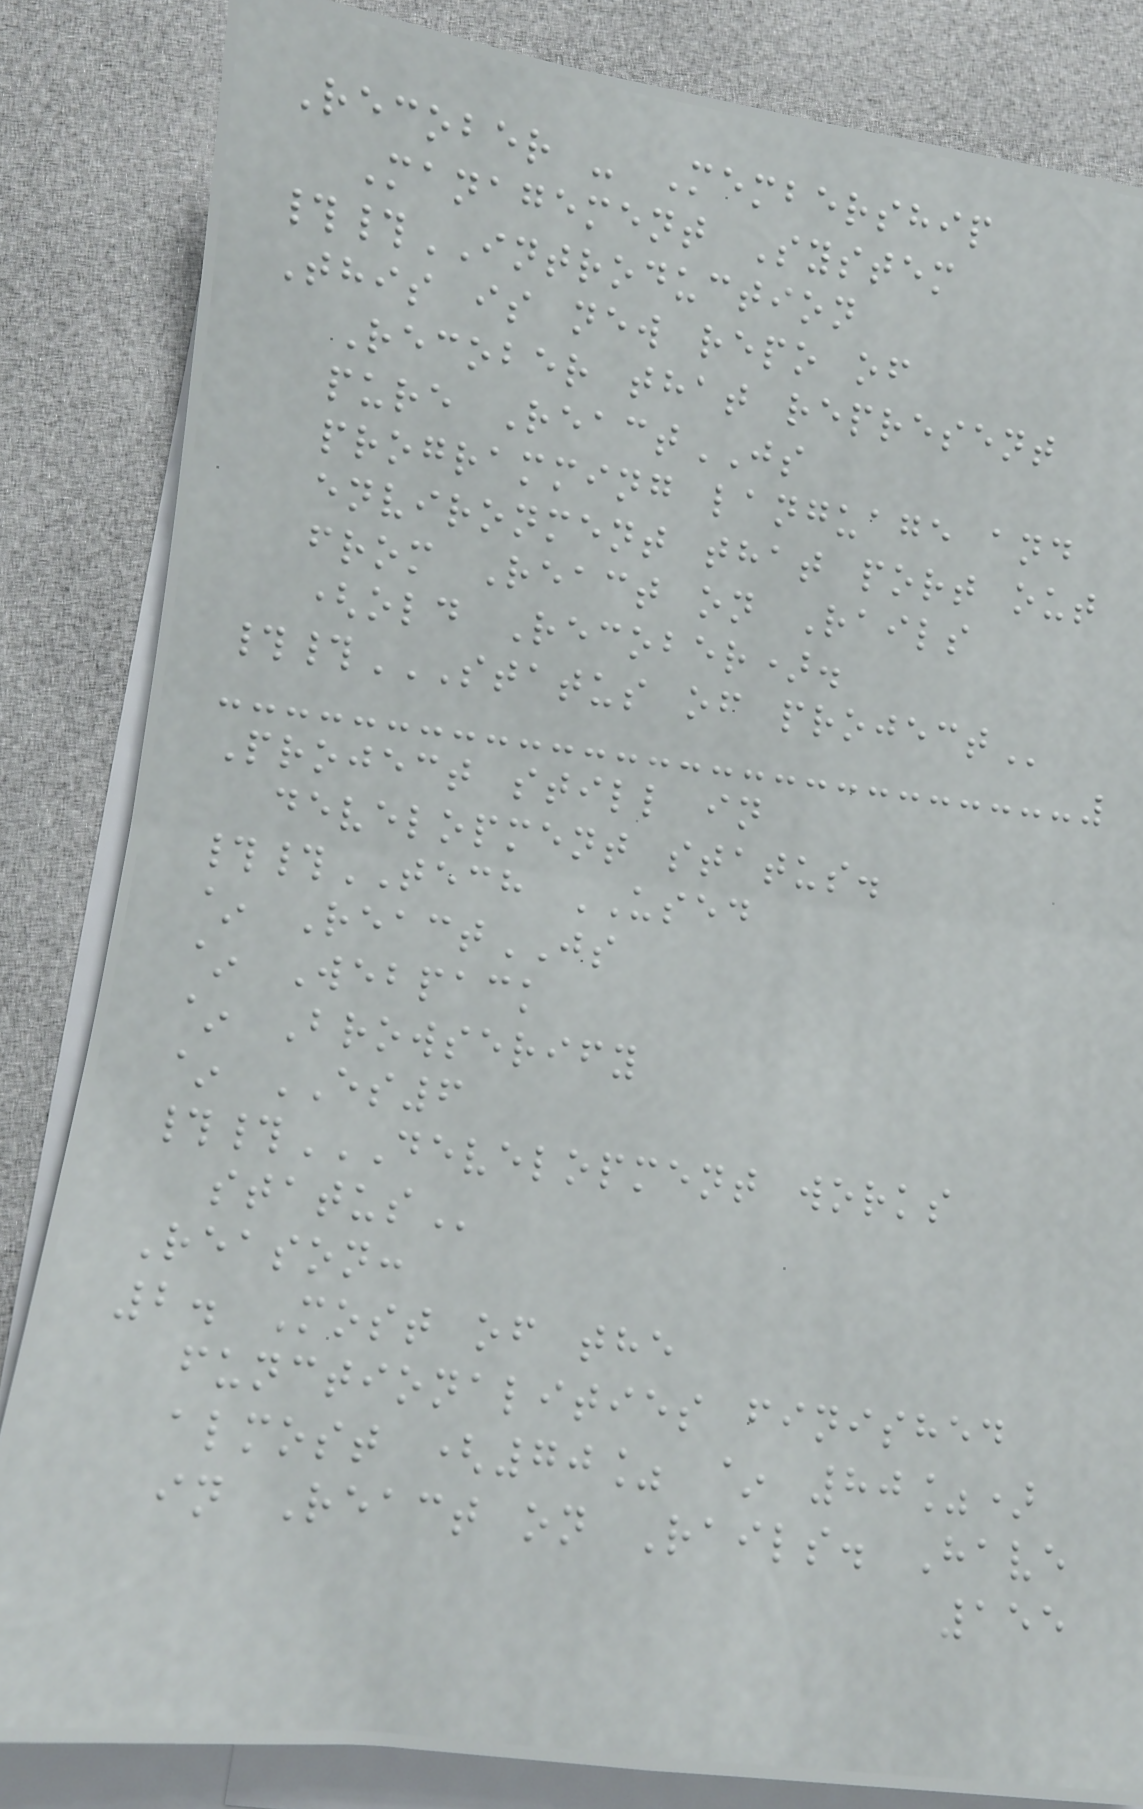Recober - Membership
Management System
##INTRODUCTION
This is new repo of
Recober that represent
pure ReactJS
programming language and
environment that port out
from React on Rails
(old Recober).
##STATUS OF PROJECT
Project still in
development status.
##TECH USED
~ ReactJS
~ Webpack
~ Browserify
~ ES6
##DEVELOPMENT WORKS
STATUS
Reason:
2. Most of the
functionalities finished
almost (70% ~ 80%)
in React on Rails. Have
155
